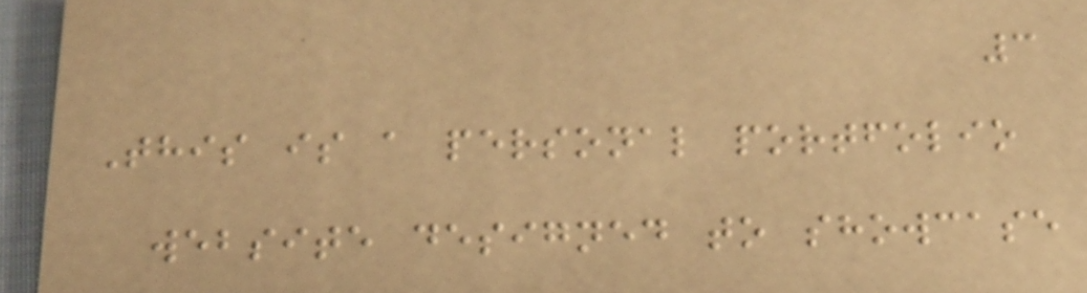3
This is a personal portfolio
website designed to showcase
